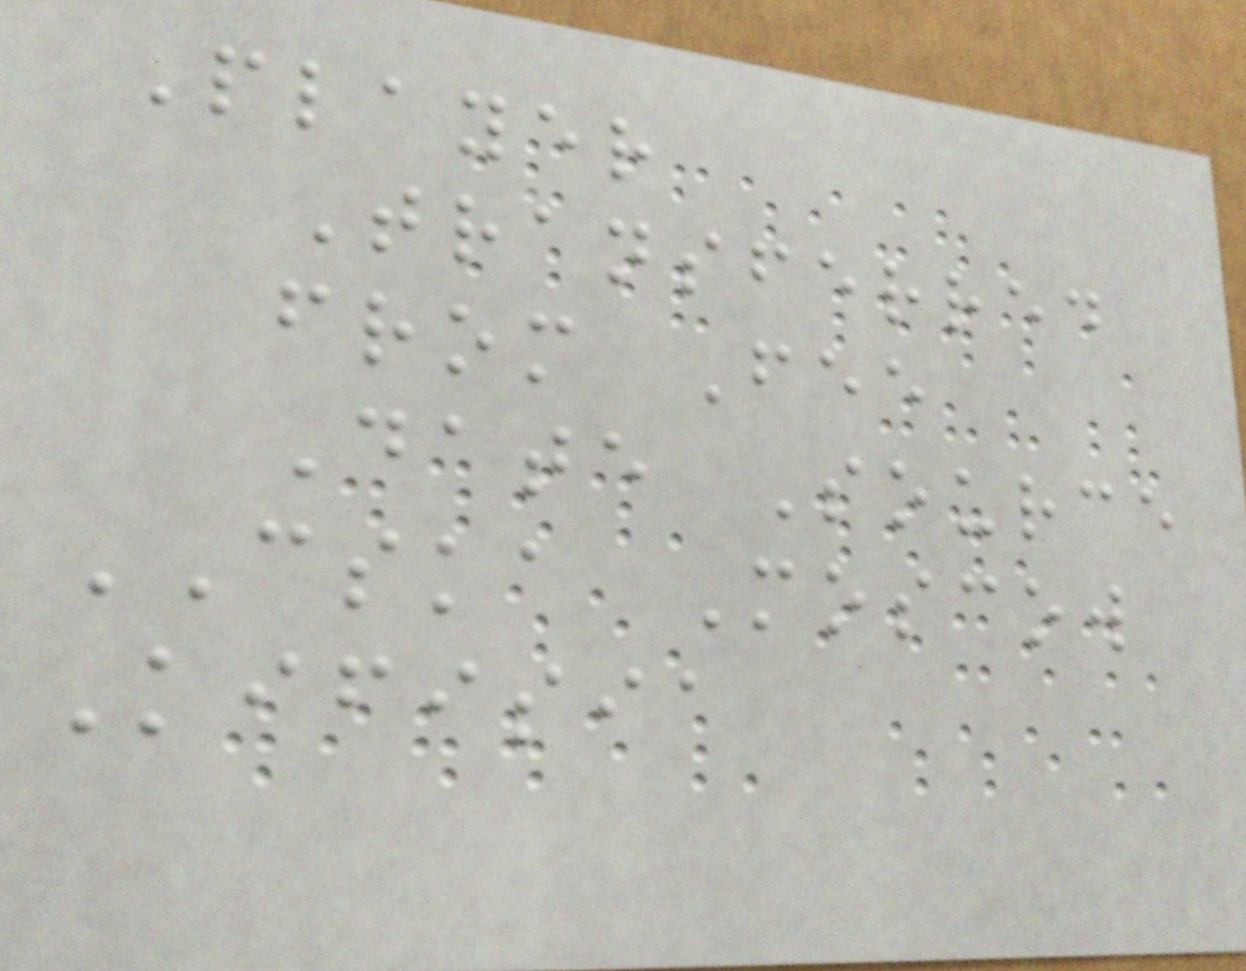Player
Transferred
from Fee
Date Source
CSKA Moscow
Kifisia
